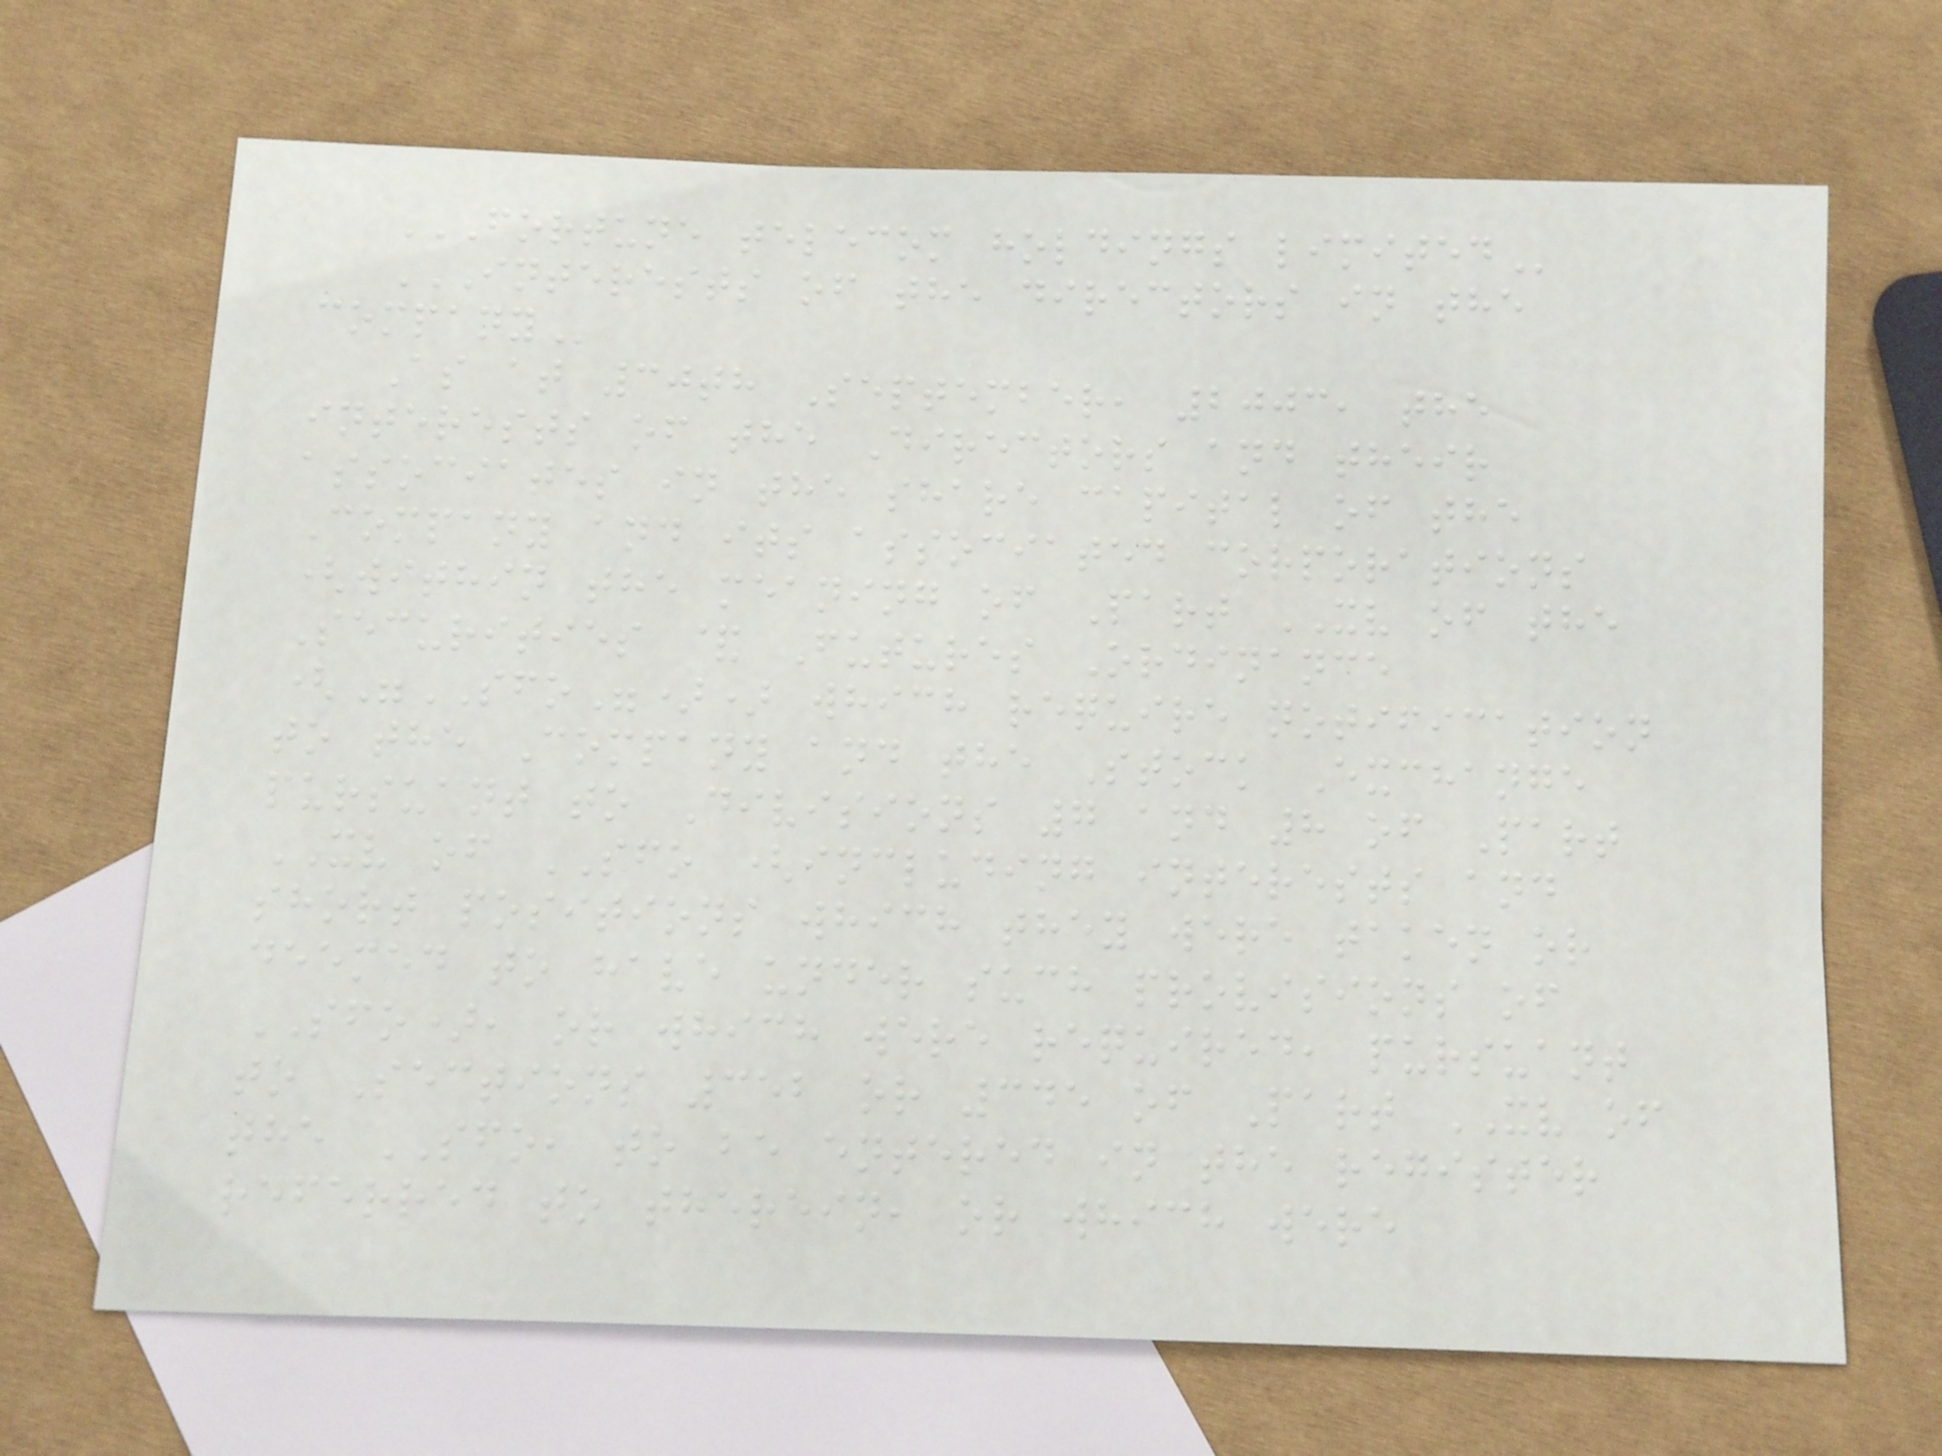FORTUNE TELECOM HOLDINGS LIMITED
INTERESTS OF THE DIRECTORS IN THE
COMPANY
As at 30th September, 2003, the
interests of the Directors and their
associates in the share capital of the
Company and its associated corporations
(within the meaning of Part XV of the
Securities & Futures Ordinance
("SFO")) which require notification
to the Company and the Stock Exchange
pursuant to Divisions 7 and 8 of Part
XV of SFO (including interests and
short positions which they were taken or
deemed to have under such provisions of
SFO), or which were required, pursuant
to Sections 352 or 345 of Part XV of
the SFO, to be entered in the register
referred to therein, or which were
